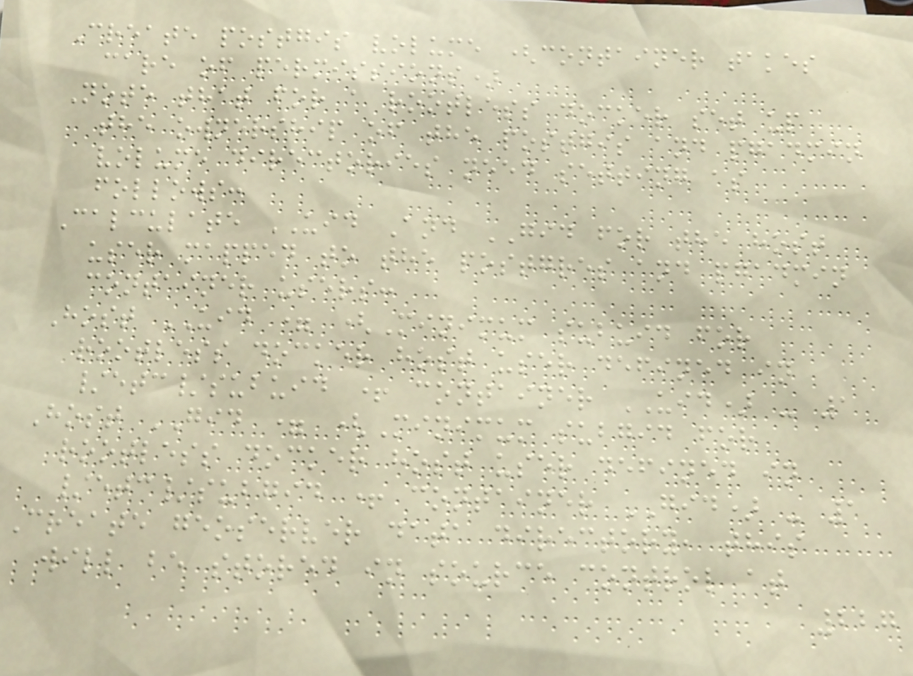Create postgis volume (container takes
care of permissions)
Note that for a rootless docker set up
the ownership of the postgis and pgadmin
volume directories need setting as
follows:
Calculate UID And GID for the host
user mapped to the postgres and pgadmin
container users:
Host UID = (Minimum subuid for
rootless docker host user defined in
/etc/subuid + container UID) - 1
Host GID = (Minimum subgid for
rootless docker host user defined in
/etc/subgid + container GID) - 1
Create geoserver data directory, this
will be stored in source control at
227
